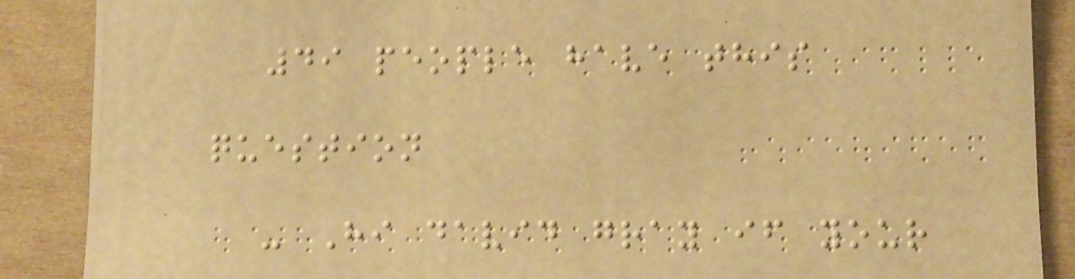49 people have this
question
- Hi david gray if your
